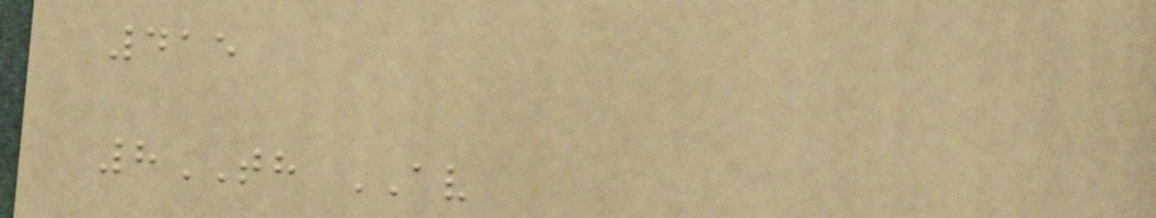415
8TH AV
